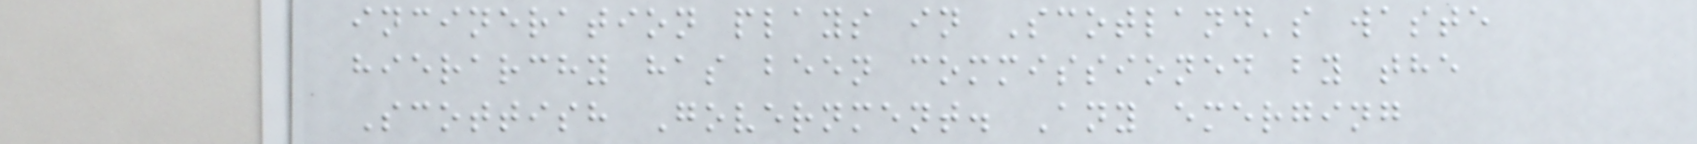incineration plays in Scotland's waste
hierarchy has been commissioned by the
Scottish Government. Any emerging
